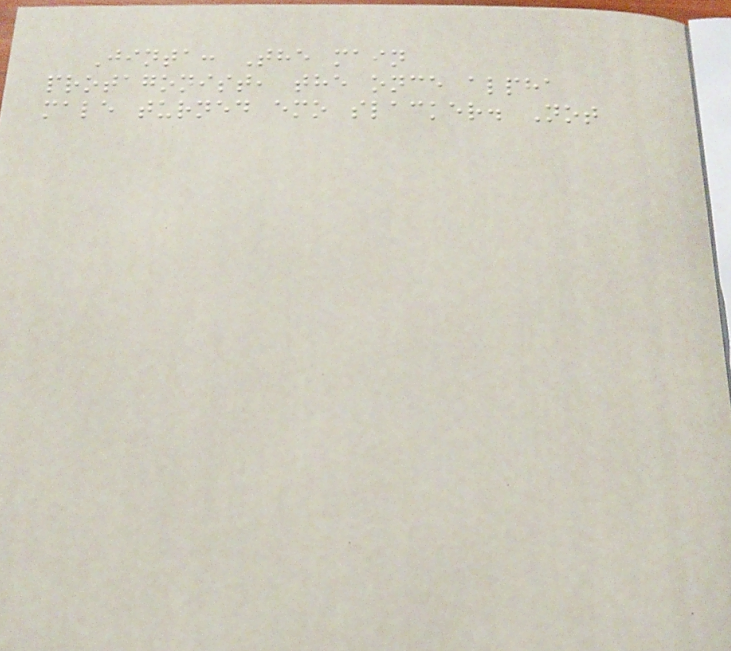Jinta: The main
protagonist, the once alpha
male turned emo slacker. Not
